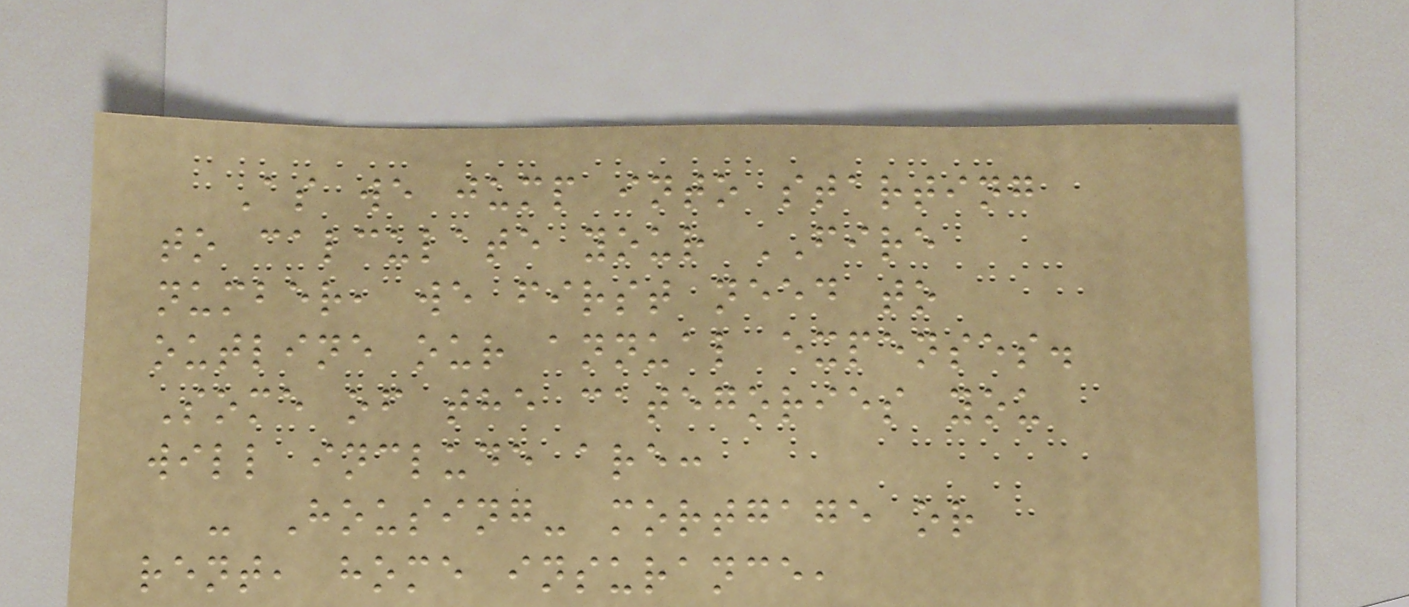As we jump into starting
to calculate your FIRE
number, we first need to
outline our annual expenses.
Some of the categories you
will include are:
- Housing- mortgage or
rent, home insurance,
